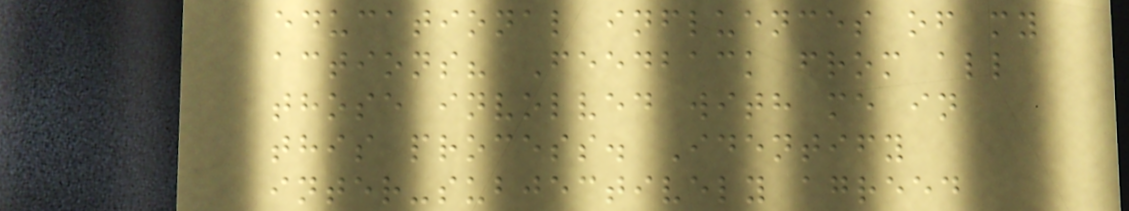educational influences of my
actions? Feedback from all
those involved with me in
this process. Identify
inter-subjectively agreed
